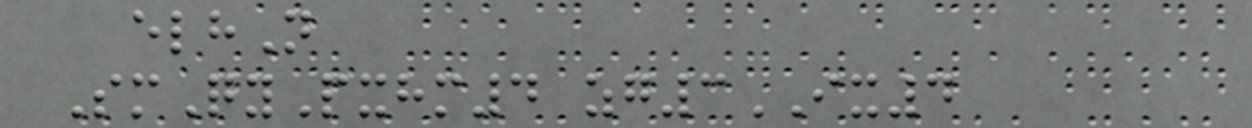elhN
SmQyPxhm4 zg3IX4
